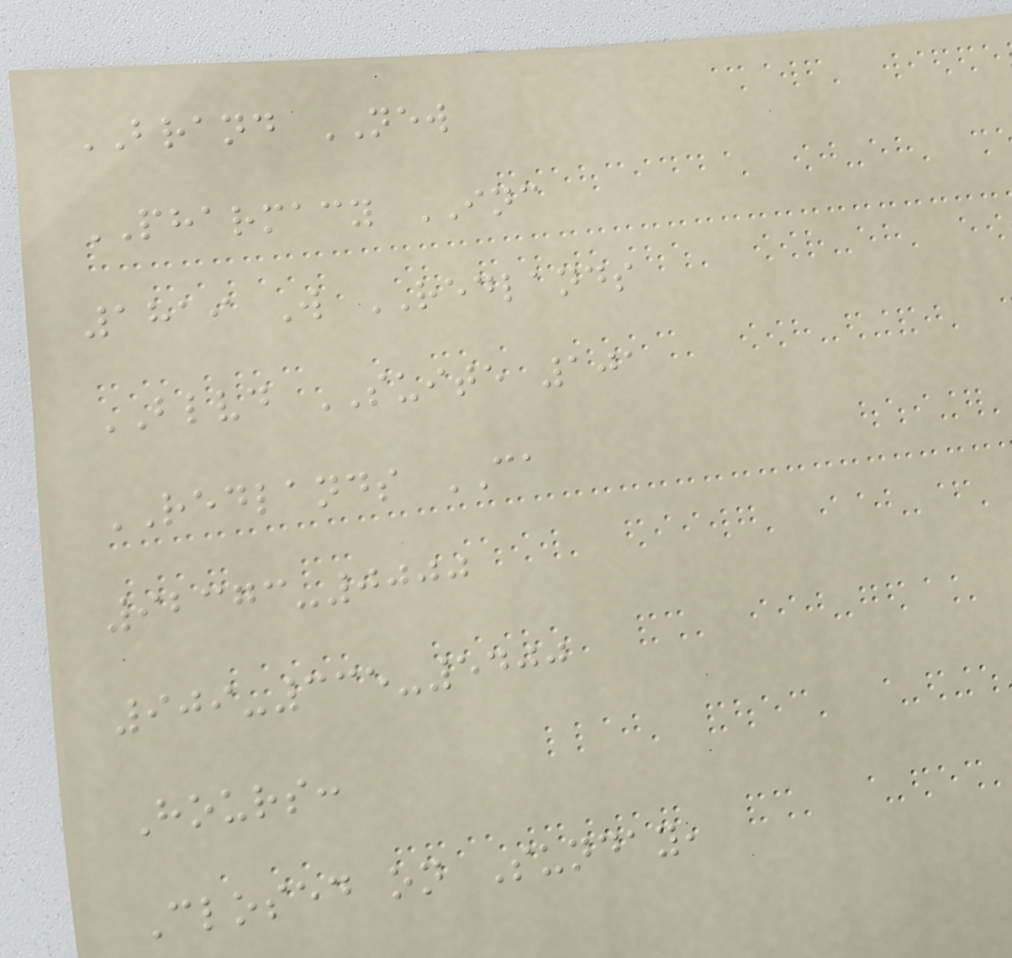BRAND NEW
PHARMACY INC
1819 W REDLANDS
BLVD SUITE 101
REDLANDS CA
92373-0000
909-335-5400
Hours:
Closed on Sunday,
